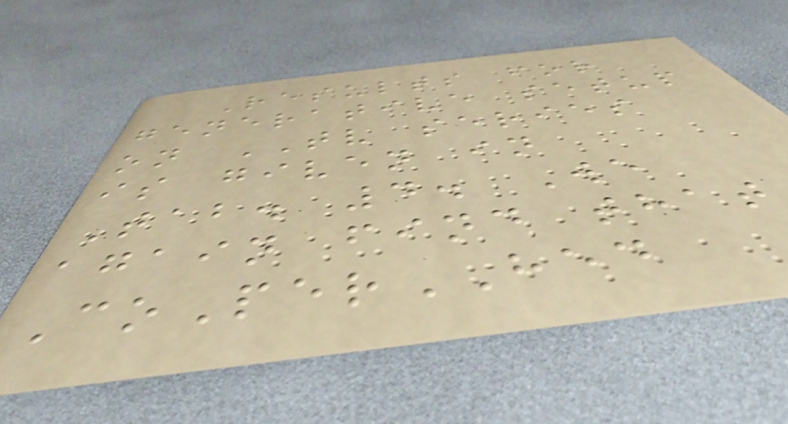Results for
generative setup
on TV series
is given in
Tab. 4. We
again find that
CoPerHED
